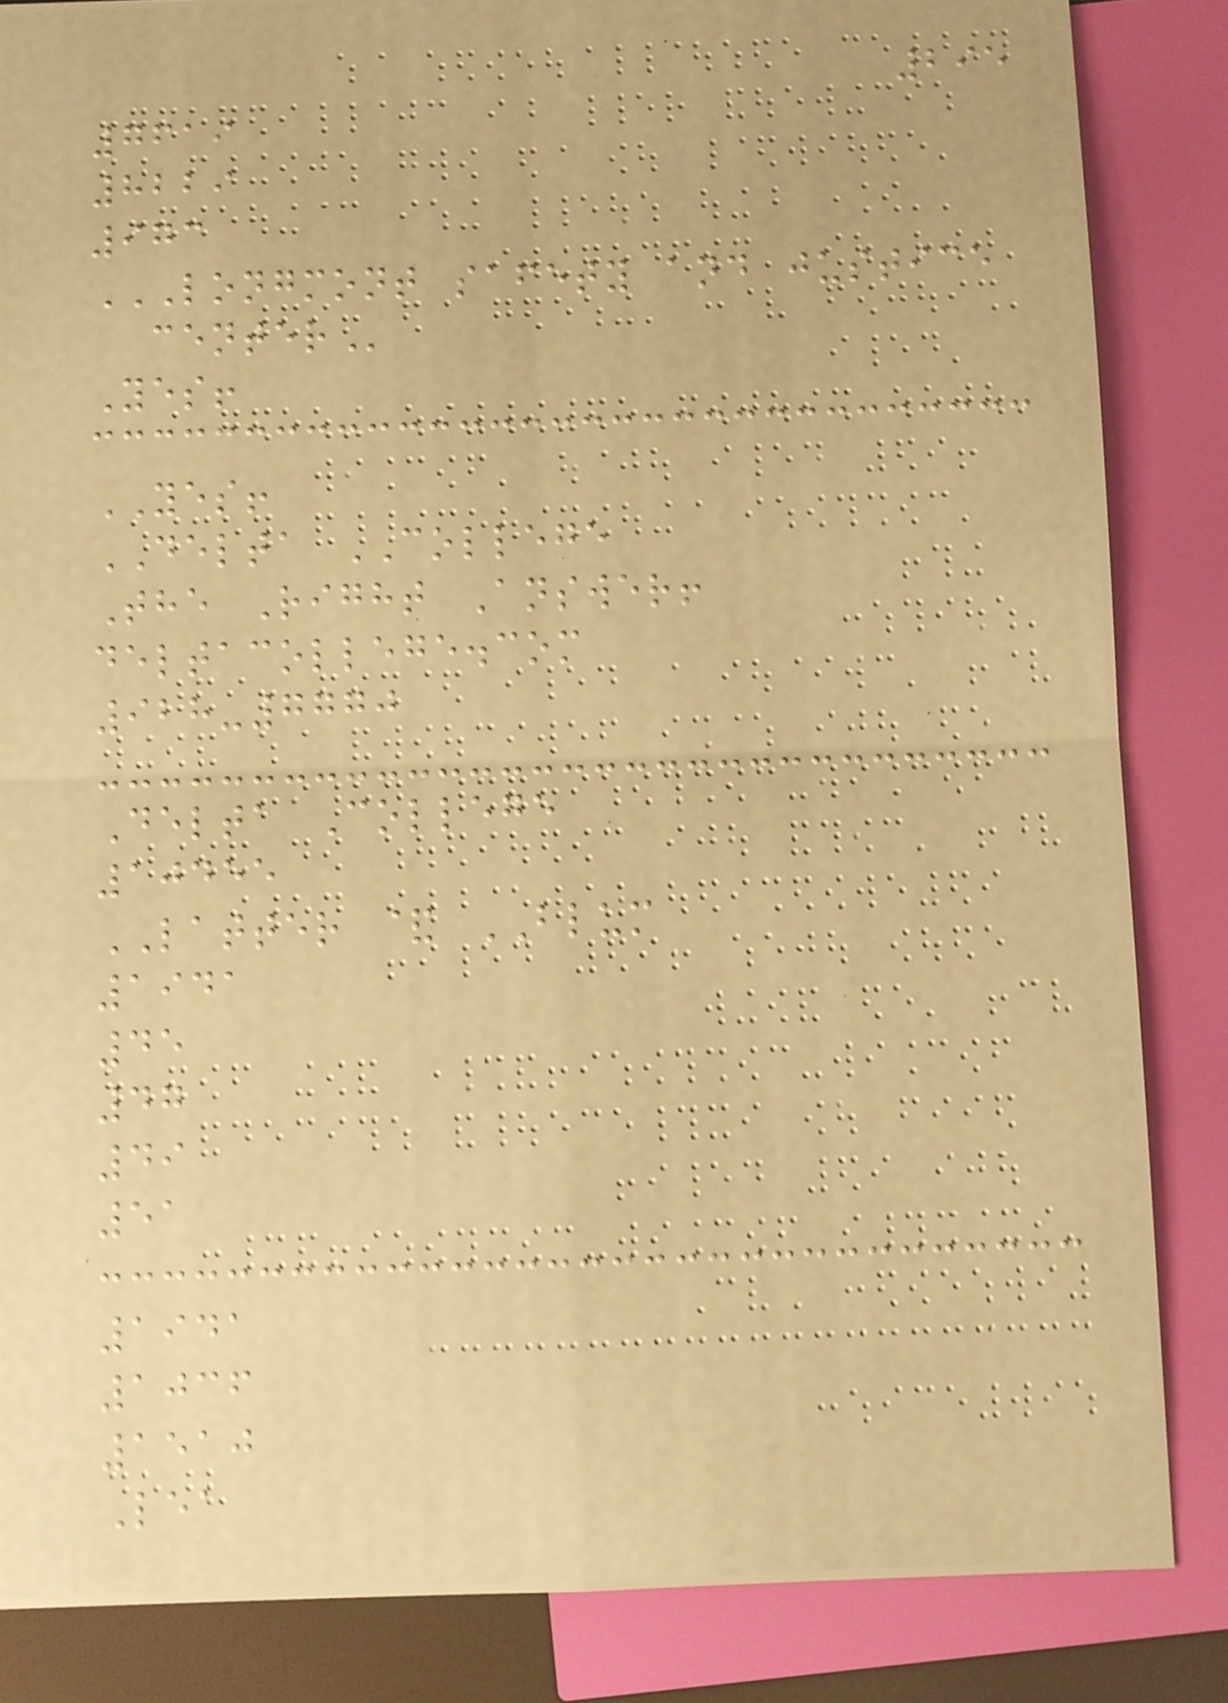295
7619
8229
973
LONGMONT SAFETY AND JUSTICE
CENTER
Yes!
YES!
DELTA COLLEGE
The Right Answer!
deltacollege.com
928-7770
Delta College
10455
LATTER & BLUM
1941
45
47
49
51
1941
1036
1510
Lea
